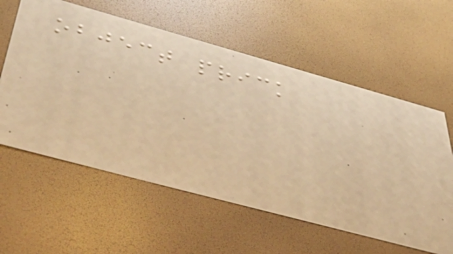object prick
